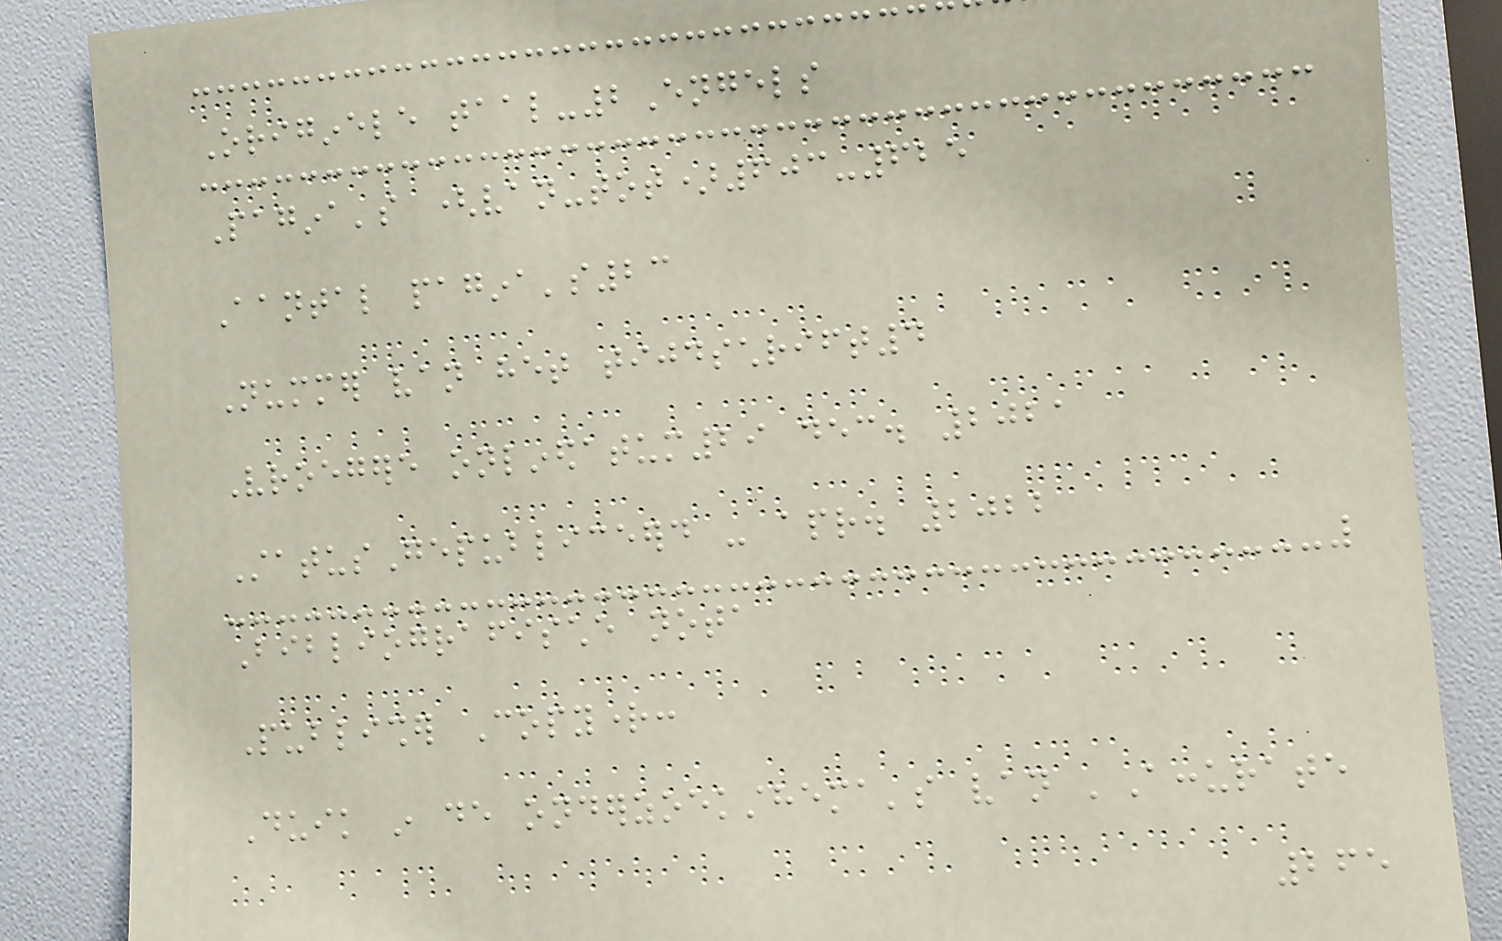Originele taal-2Engels
Pagina's (van-tot)603-625
Aantal pagina's23
Nummer van het tijdschrift4
Vroegere onlinedatum29 dec. 2021
StatusGepubliceerd - apr. 2022
Bibliografische nota
Publisher Copyright:
Duik in de onderzoeksthema's van 'Accurate
265
